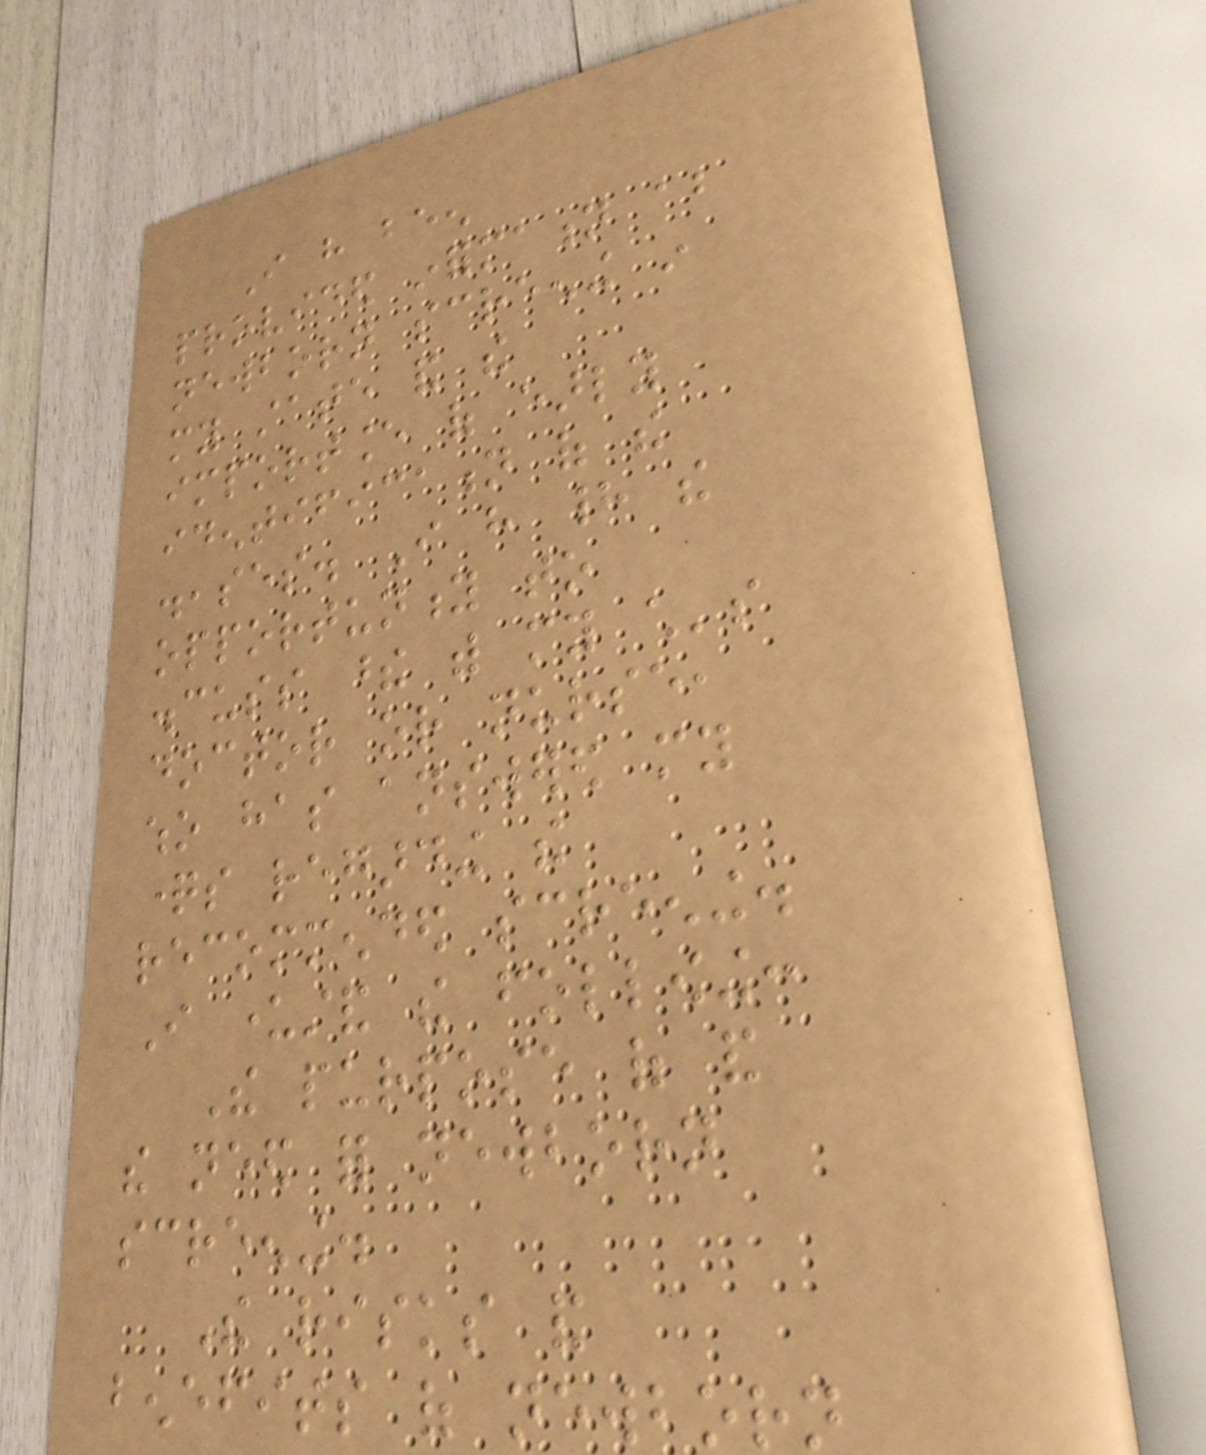I have been
provided information about
newborn screening in
my state and the
importance of early
identification of the
diseases. I have had the
opportunity to
discuss these with my child's
doctor or nurse,
who has answered my
questions regarding the
recommended screening.
I understand the following:
The purpose of and
the need for newborn
screening.
The risks and
benefits of newborn
